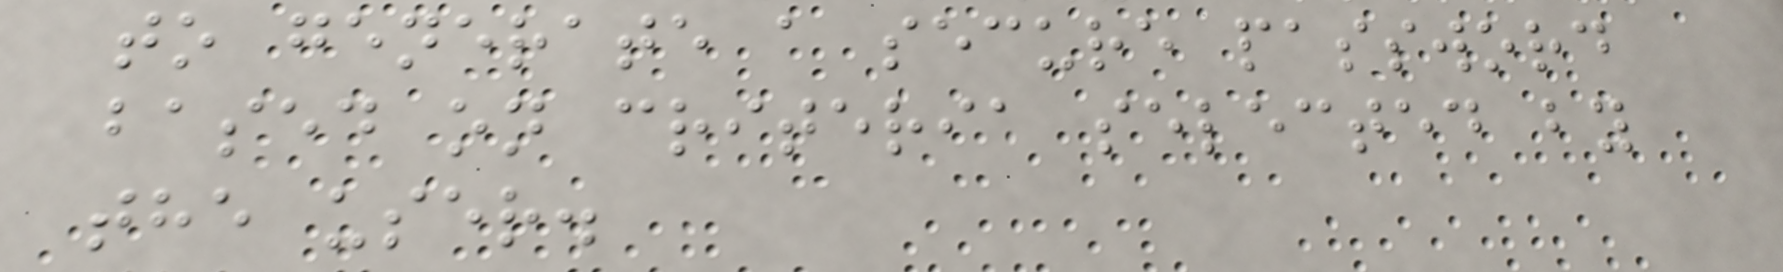to generate a secure password
based on criteria selected by
the user.
